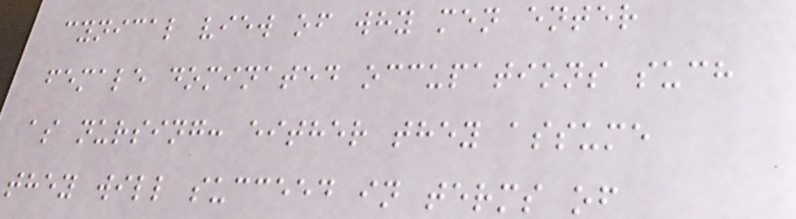cynical view of why men enter
female dominated occupations such
as nursing: either they assume
they will succeed in terms of
